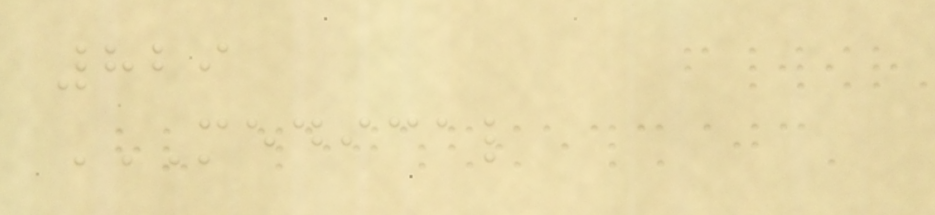829
MEDICAL
